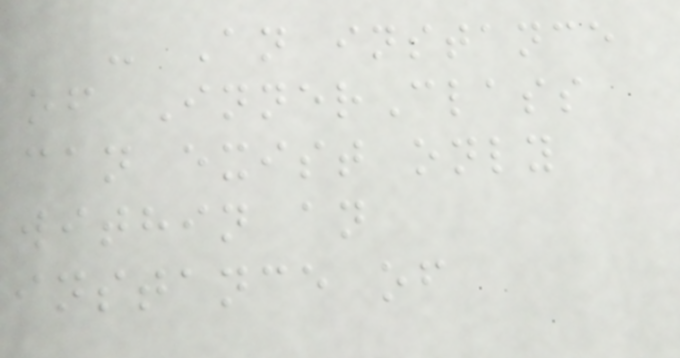- An instance
of InnerClass
can exist only
within an
instance of
